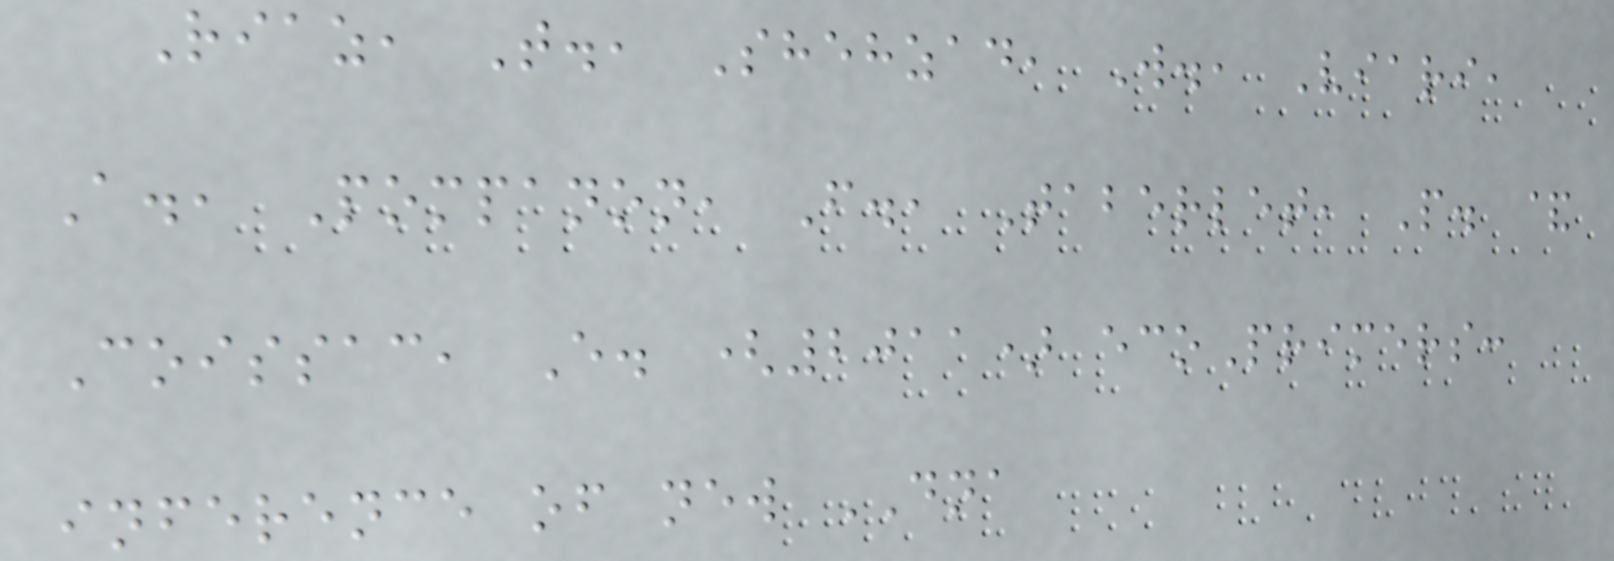Riaz, T., Shehzad, W., Viari,
A., Pompanon, F., Taberlet, P. &
Coissac, E. (2011) ecoPrimers:
inference of new DNA
